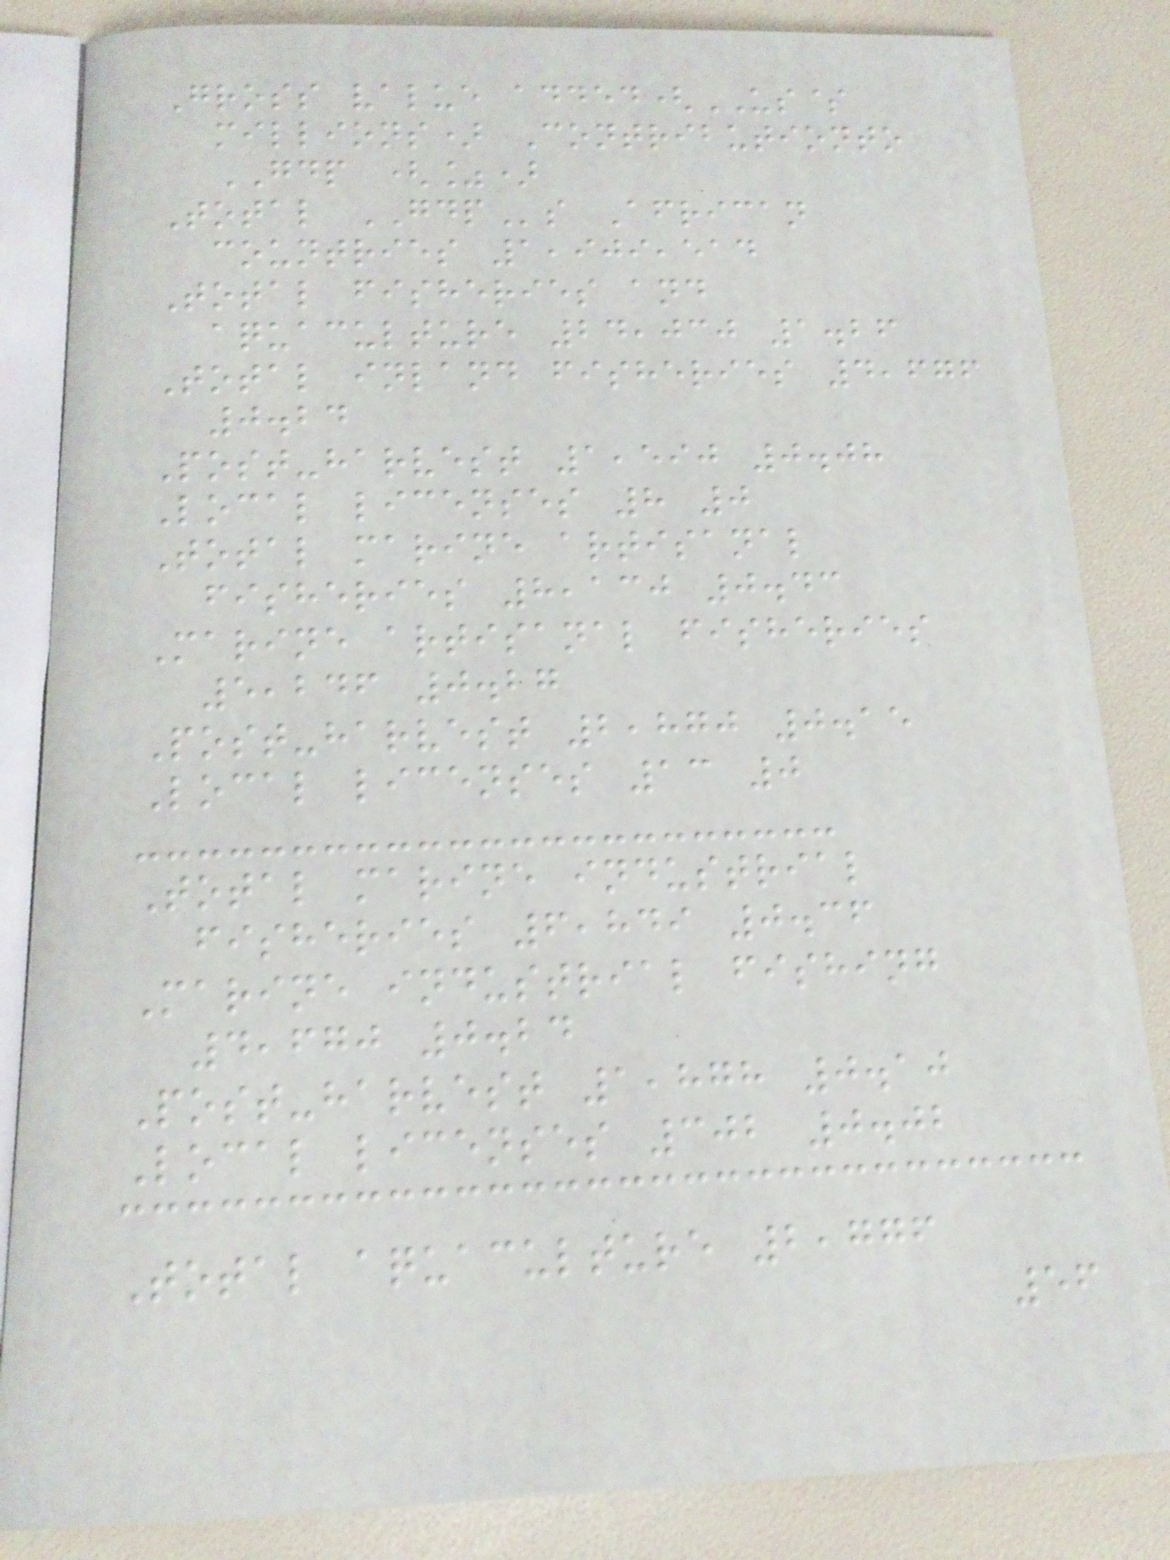Gross value added(US$
millions) Contributionto
GDP (%)
Total GDPs African
countries 1,909,514
Total fisheries and
aquaculture 24,030 1.26
Total inland fisheries 4,676
0.24
Post-harvest 1,590 0.08
Local licenses 8 0
Total marine artisanal
fisheries 8,130 0.43
Marine artisanal fisheries
5,246 0.27
Post-harvest 2,870 0.15
Local licenses 13 0
Total marine industrial
fisheries 6,849 0.36
Marine industrial fishing
4,670 0.24
Post-harvest 1,878 0.10
Local licenses 302 0.02
Total aquaculture 2,776
56
